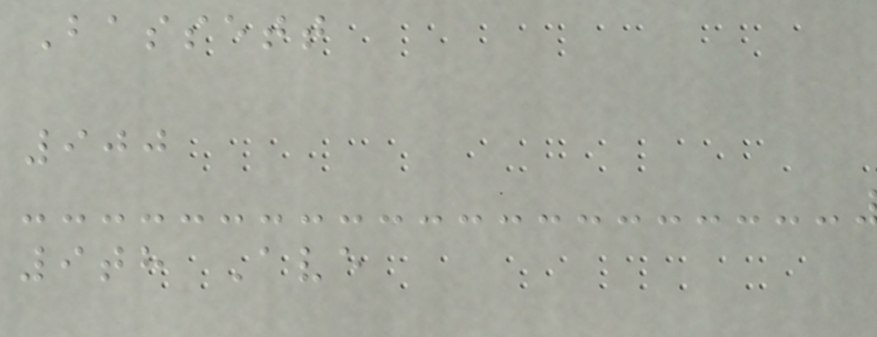Bassett
900
9th Ave
